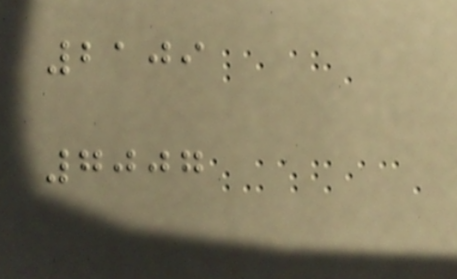2109
7007
